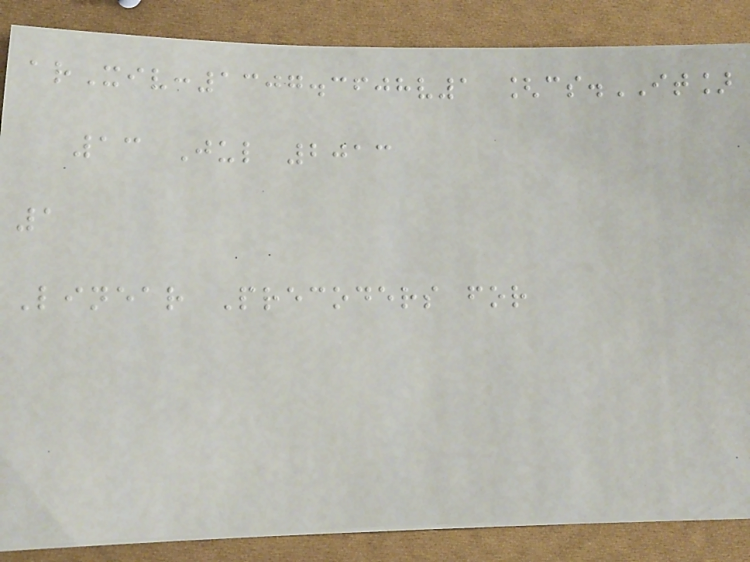arXiv:1307.3608v1 [cs.IT]
13 Jul 2013
1
Linear Precoders for
